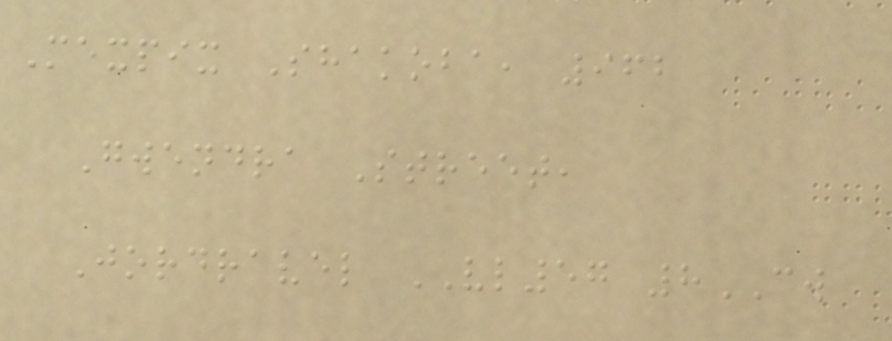Mexpix Shakoba, 962
Gwendra Street,
Jordravel VL57 8CW
